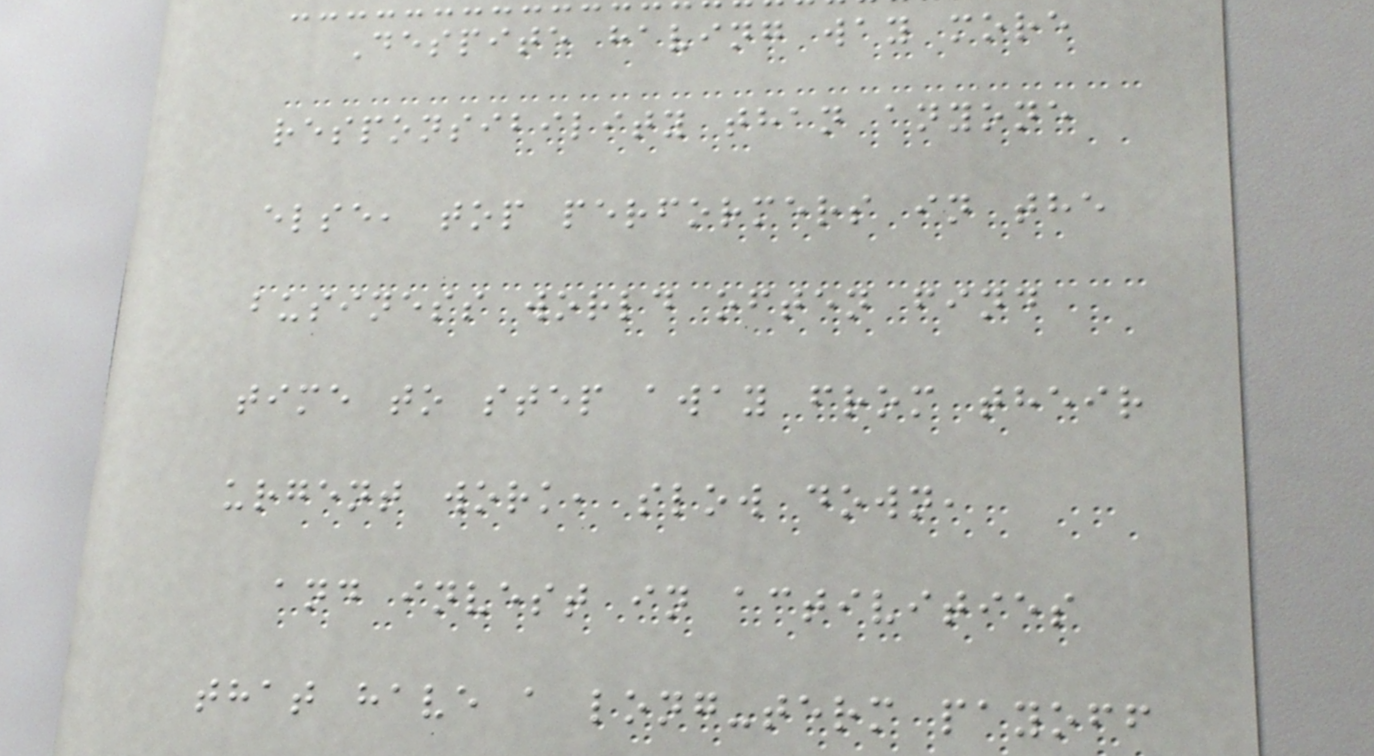Despite having way more
responsibility than anyone
else, top performers in the
business world often find
time to step away from their
urgent work, slow down,
and invest in activities
that have a long-term payoff
